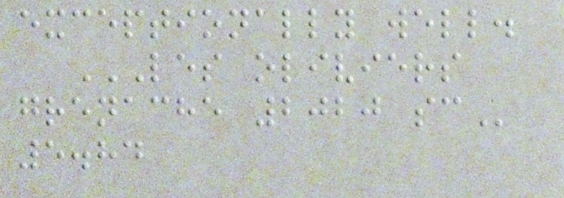exceptionally well.
LES OLIVIERS
GRENACHE 2020 SC
5.84
